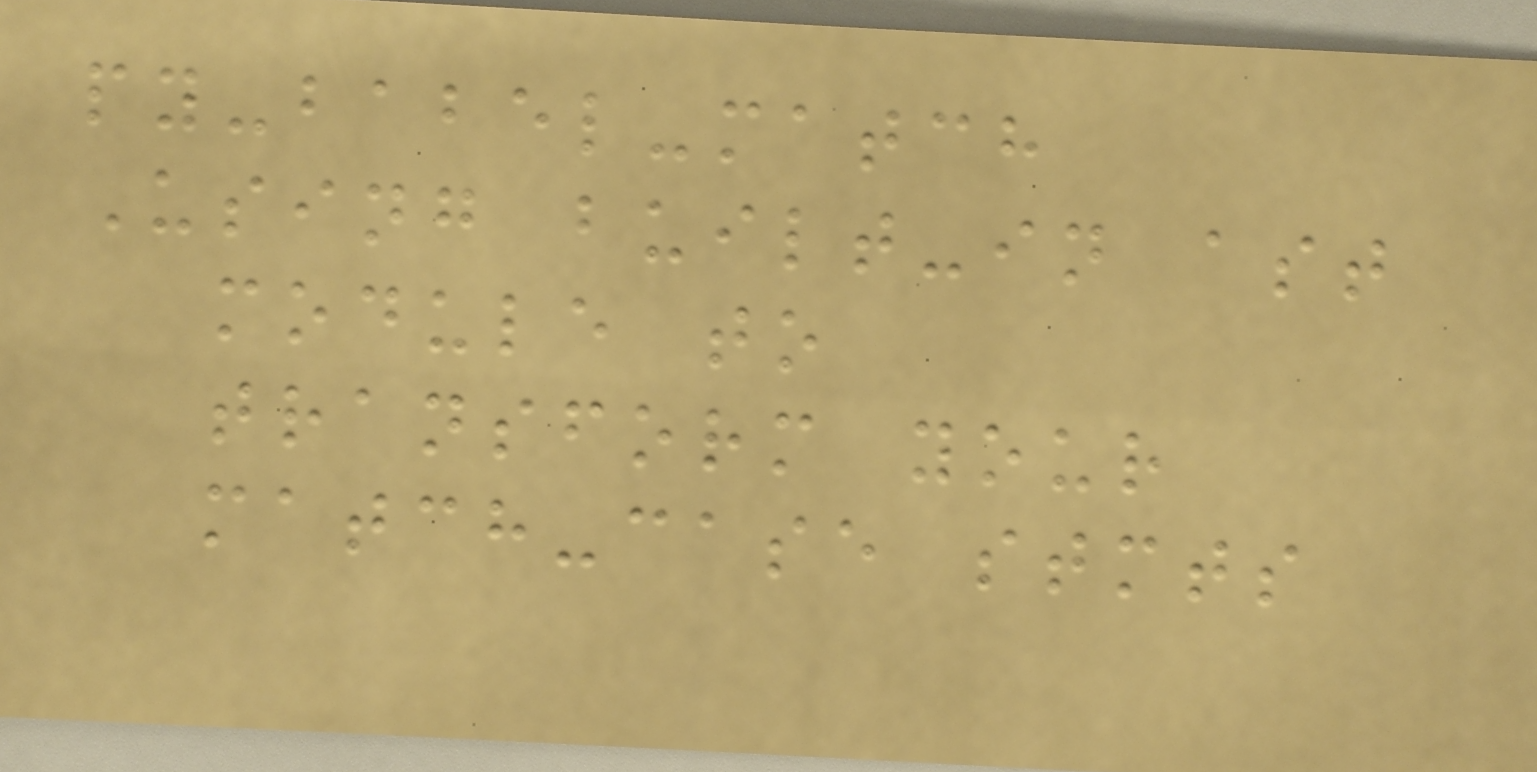py-babel-match
Using built-in ast
module to
transform your
match-case stmts
